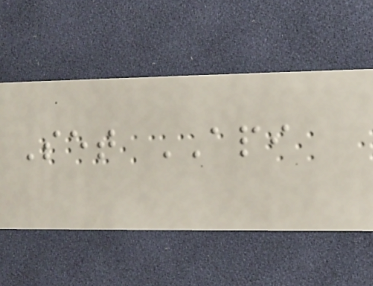Set API
